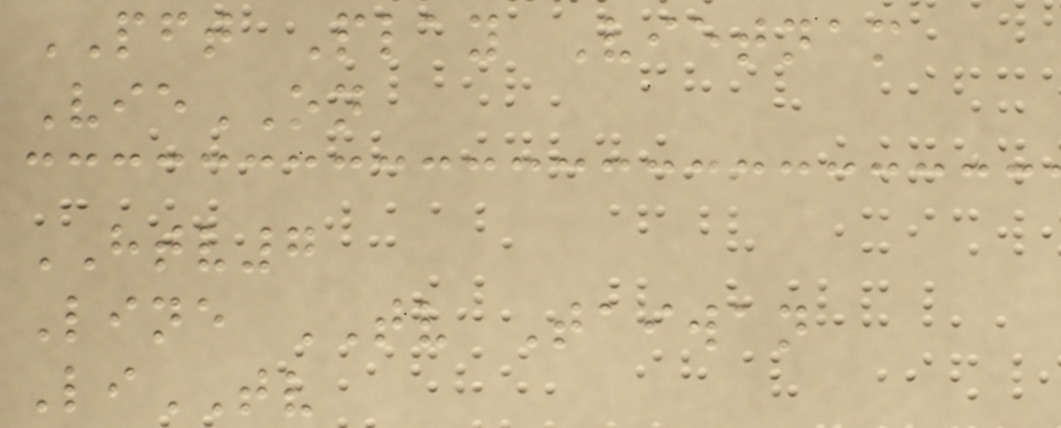PFT Play Vietnam
VieON
HTV7
Line TV Taiwan
LiTV
